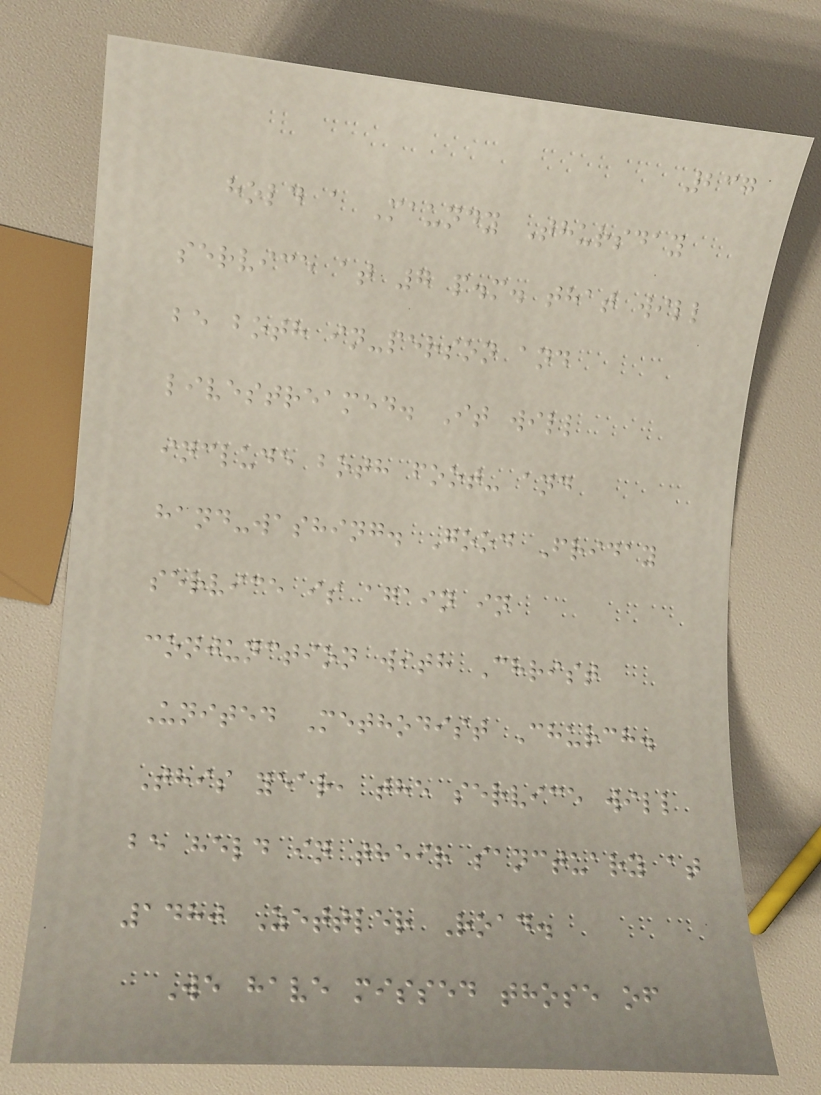237
hold a Maundy Thursday
service at 7 p.m. that will
be both in-person and
livestreamed. It will
include both foot- and
hand-washing. Good Friday
service is again in
conjunction with Christ
United Methodist Church.
This year, the service will
be held in their sanctuary at
1480 Zettler Road.
We have missed those of
